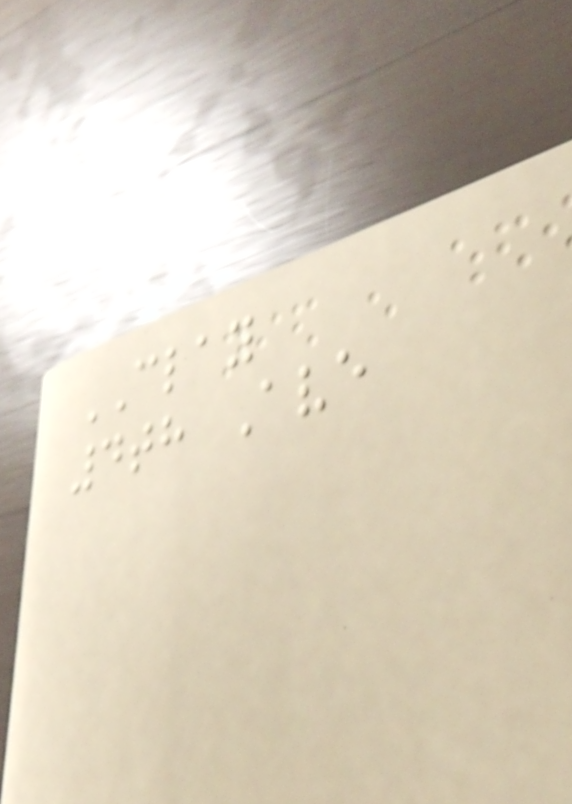CLAY
4th Ave
